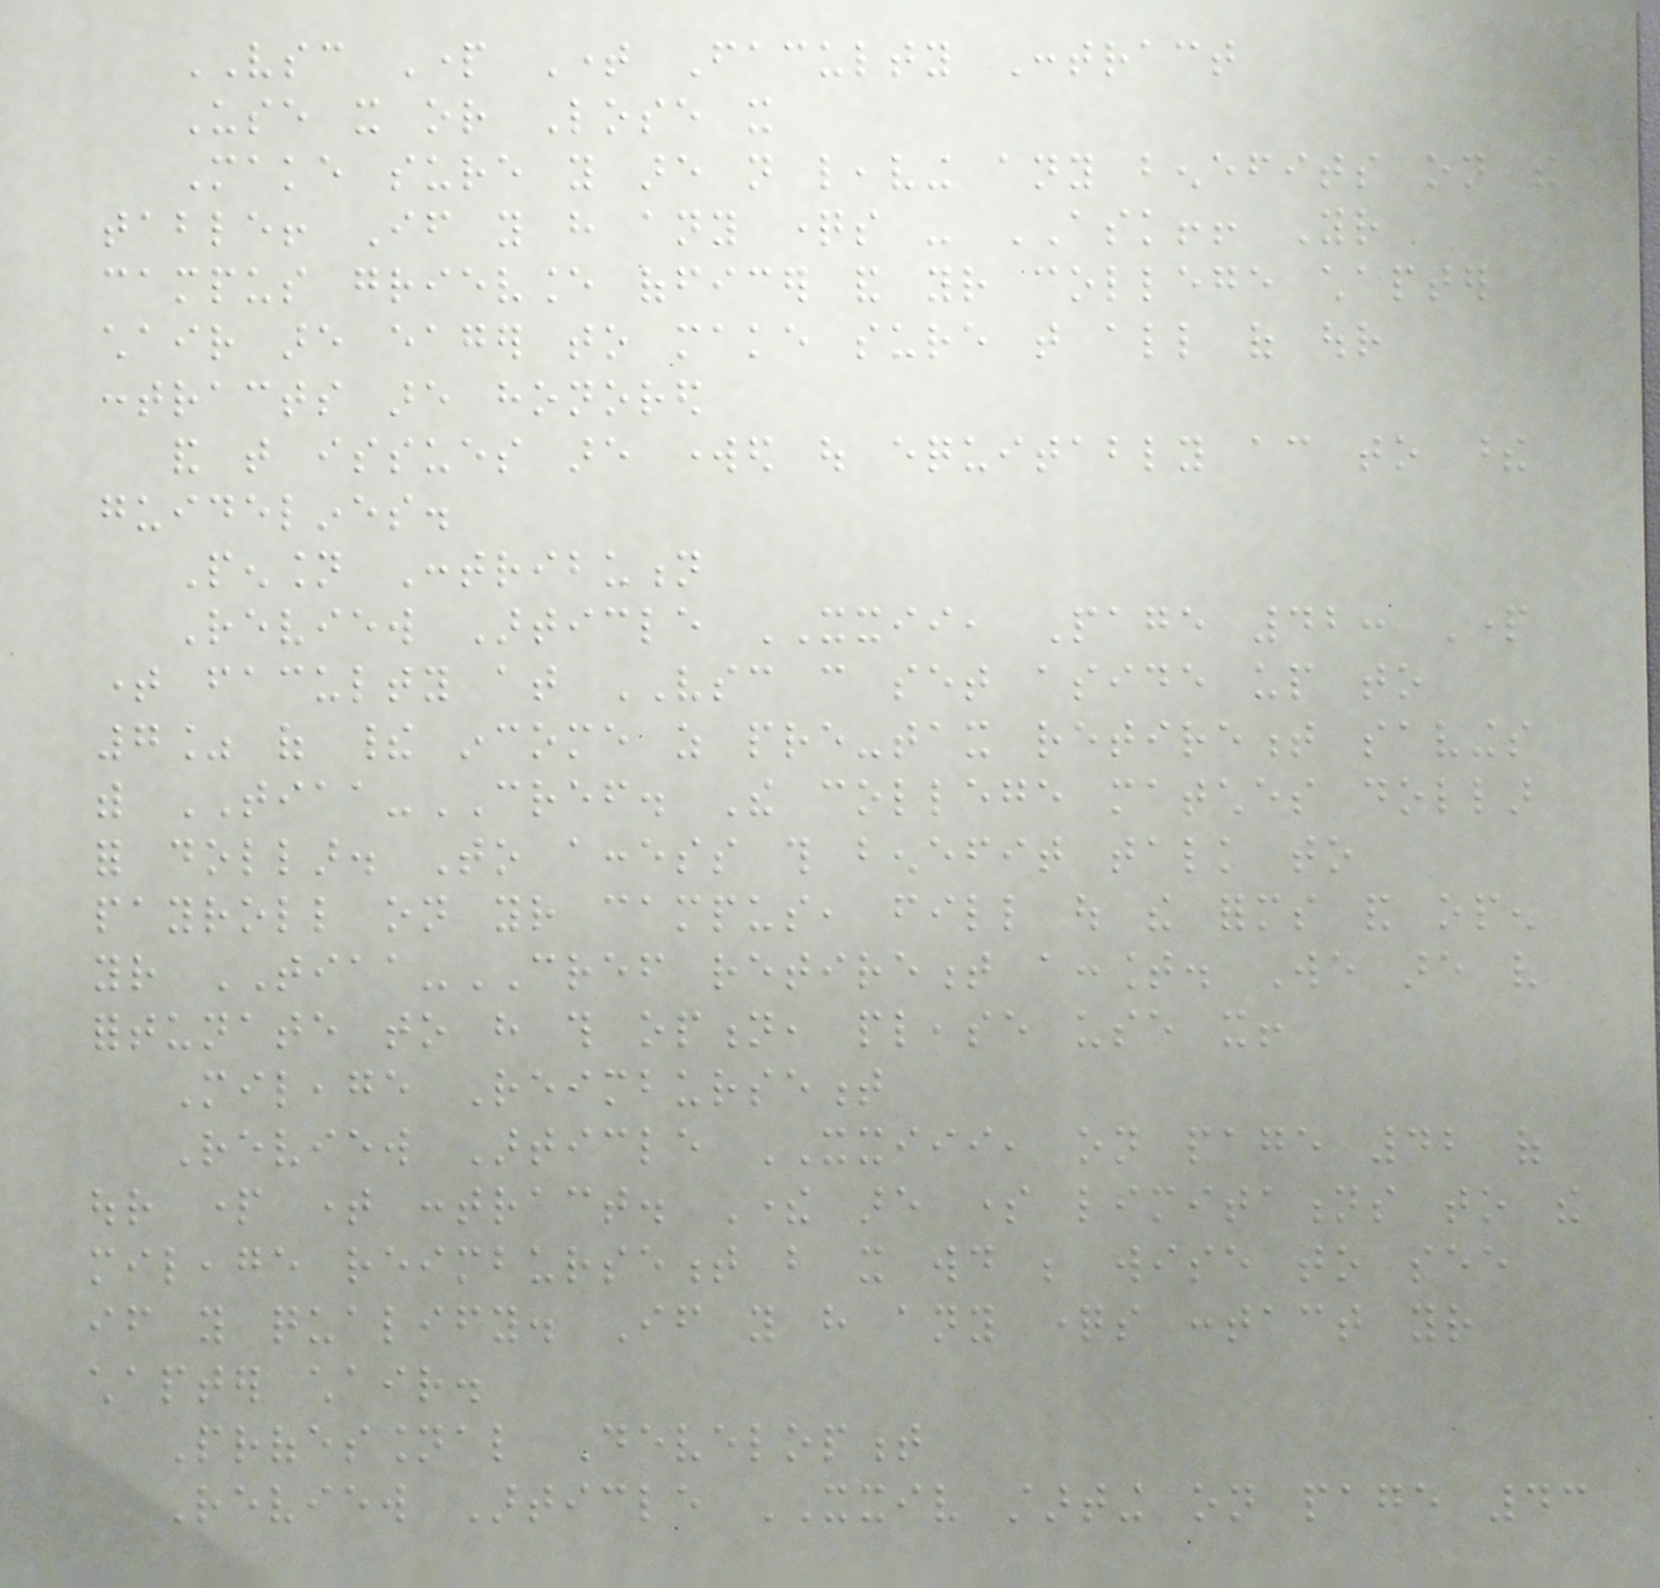VSC Part Time Faculty Contract
Use it or Lose it
Make sure you are not leaving any benefits on the
table! If you have any questions - ASK!! Your
campus grievance officer and your college chapter
chair are eager to make sure that all of our
contracts are honored
and that issues are worked out equitably according to these
guidelines.
Pension Contribution
Review Article XXII, Page 42: Part
time faculty at VSC can set aside up to
7% of their income as pre-tax retirement savings
with TIAA-CREF. The college matches dollar
for dollar. To access this benefit talk to
payroll on your campus, fill out the forms and open
your TIAA-CREF retirement account. We are very
fortunate to have this option, please use it!
Mileage Reimbursement
Review Article XXIII, on page 42 of
our part time contract. There are some limitations to the
mileage reimbursement but it would be wise to see
if you qualify. If you have any questions contact your
chapter chair.
Professional Development
Review Article XXIV starting on page 43
